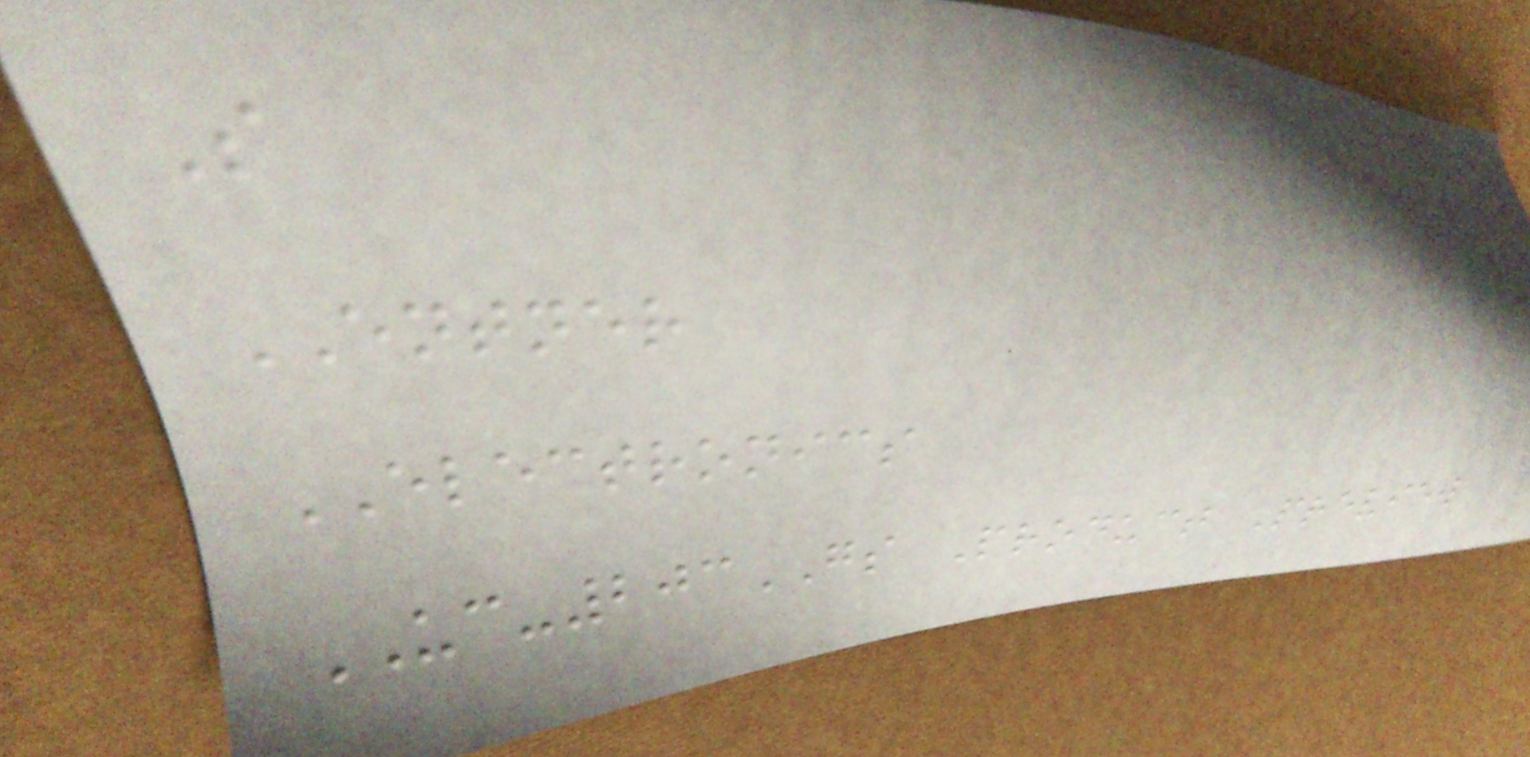S
ENTNER
ELECTRONICS
UC-203GS Product Preview
